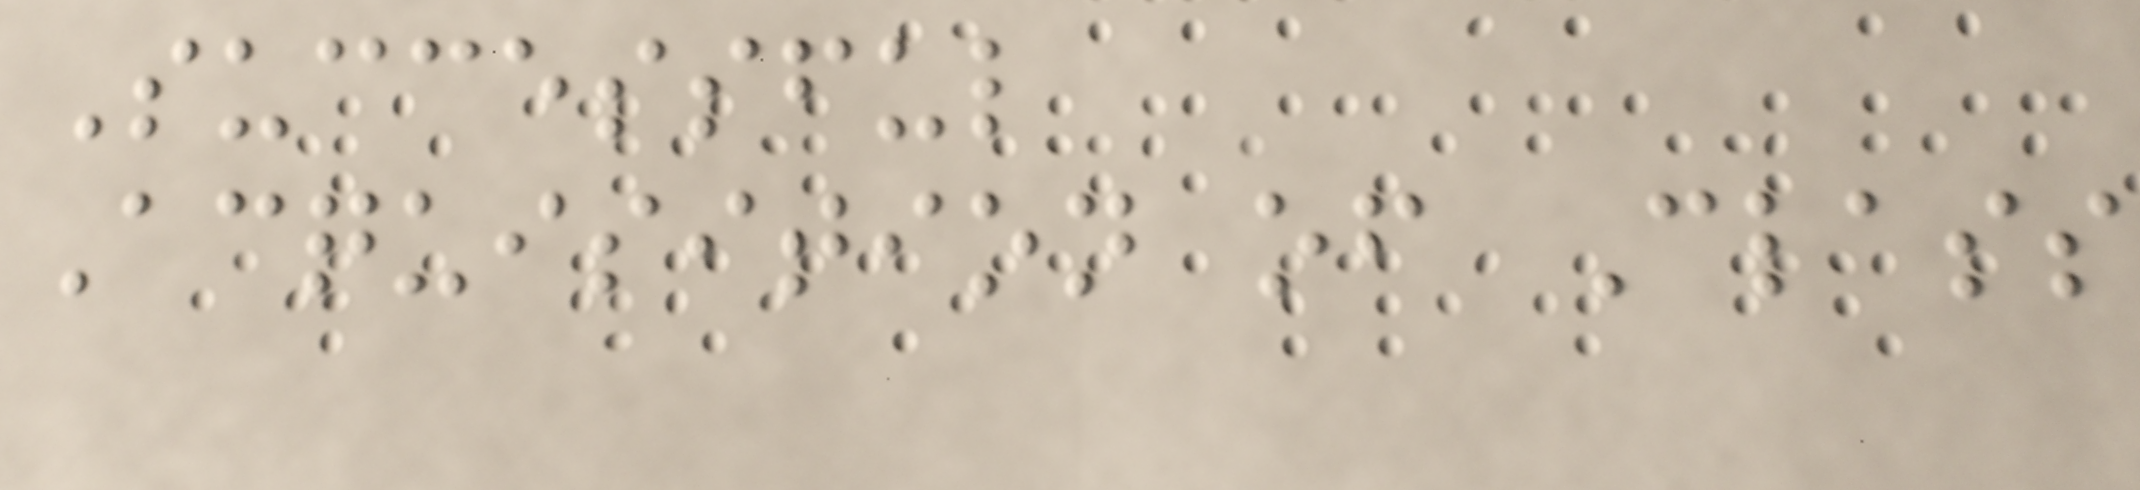Successful
Acquisition of Class
